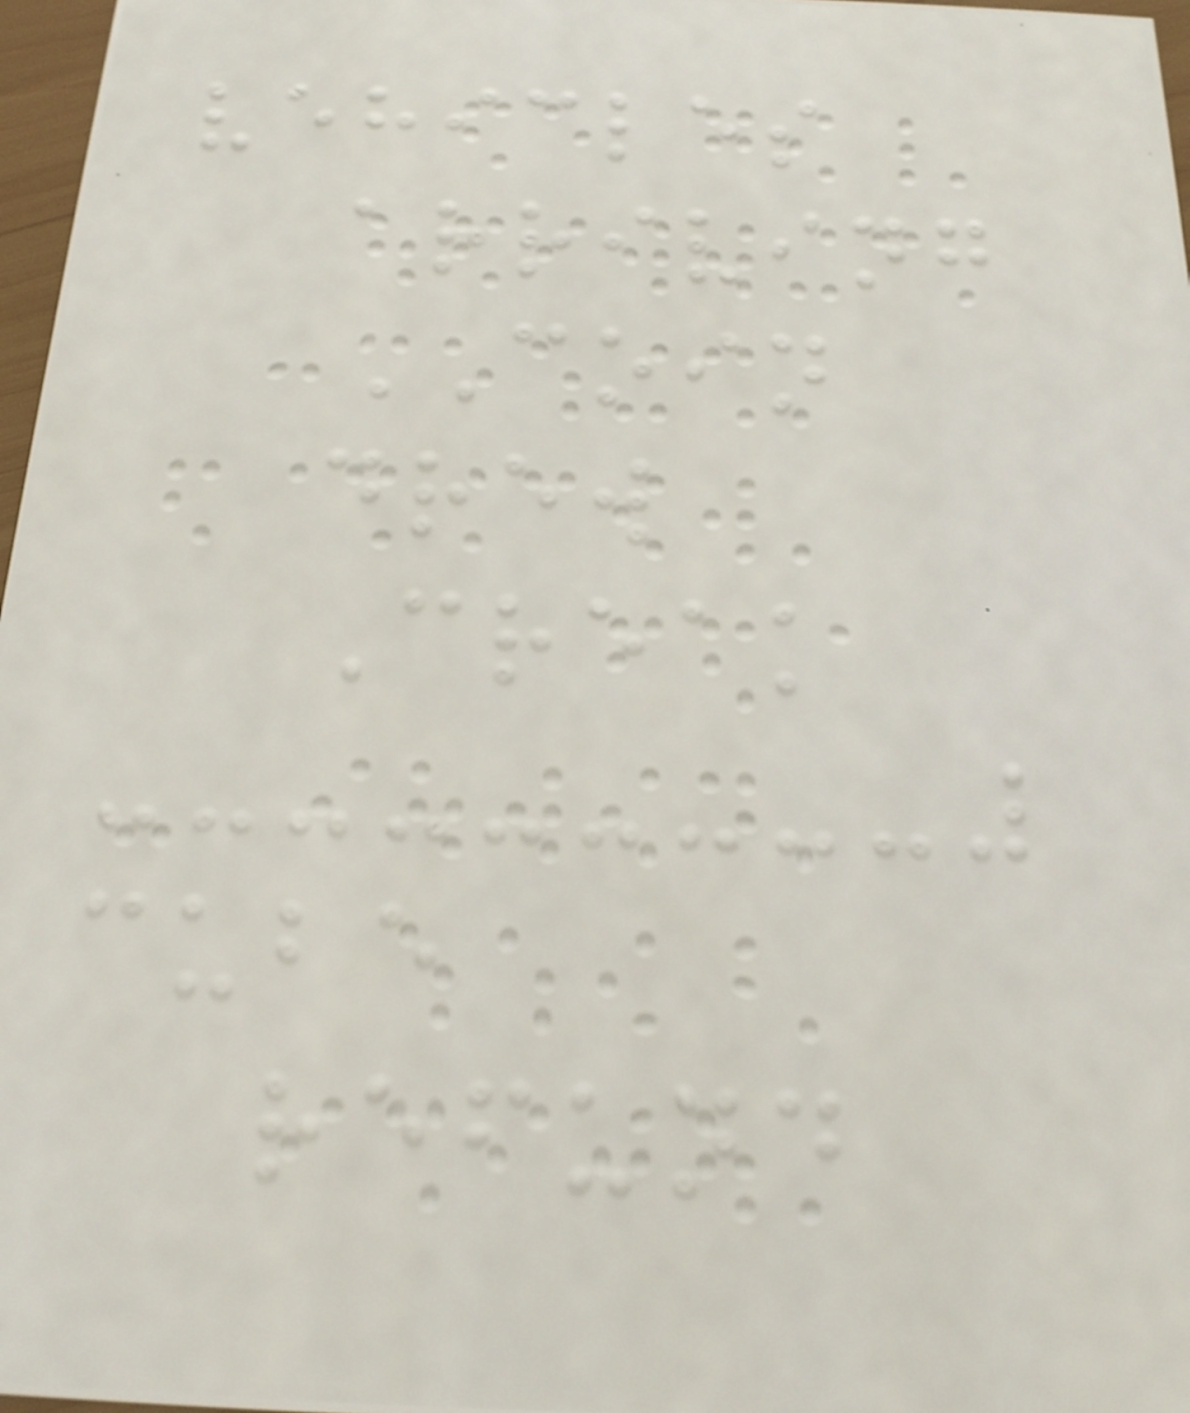vehicles
arriving
COIN
drew
Creak
cube
refund
